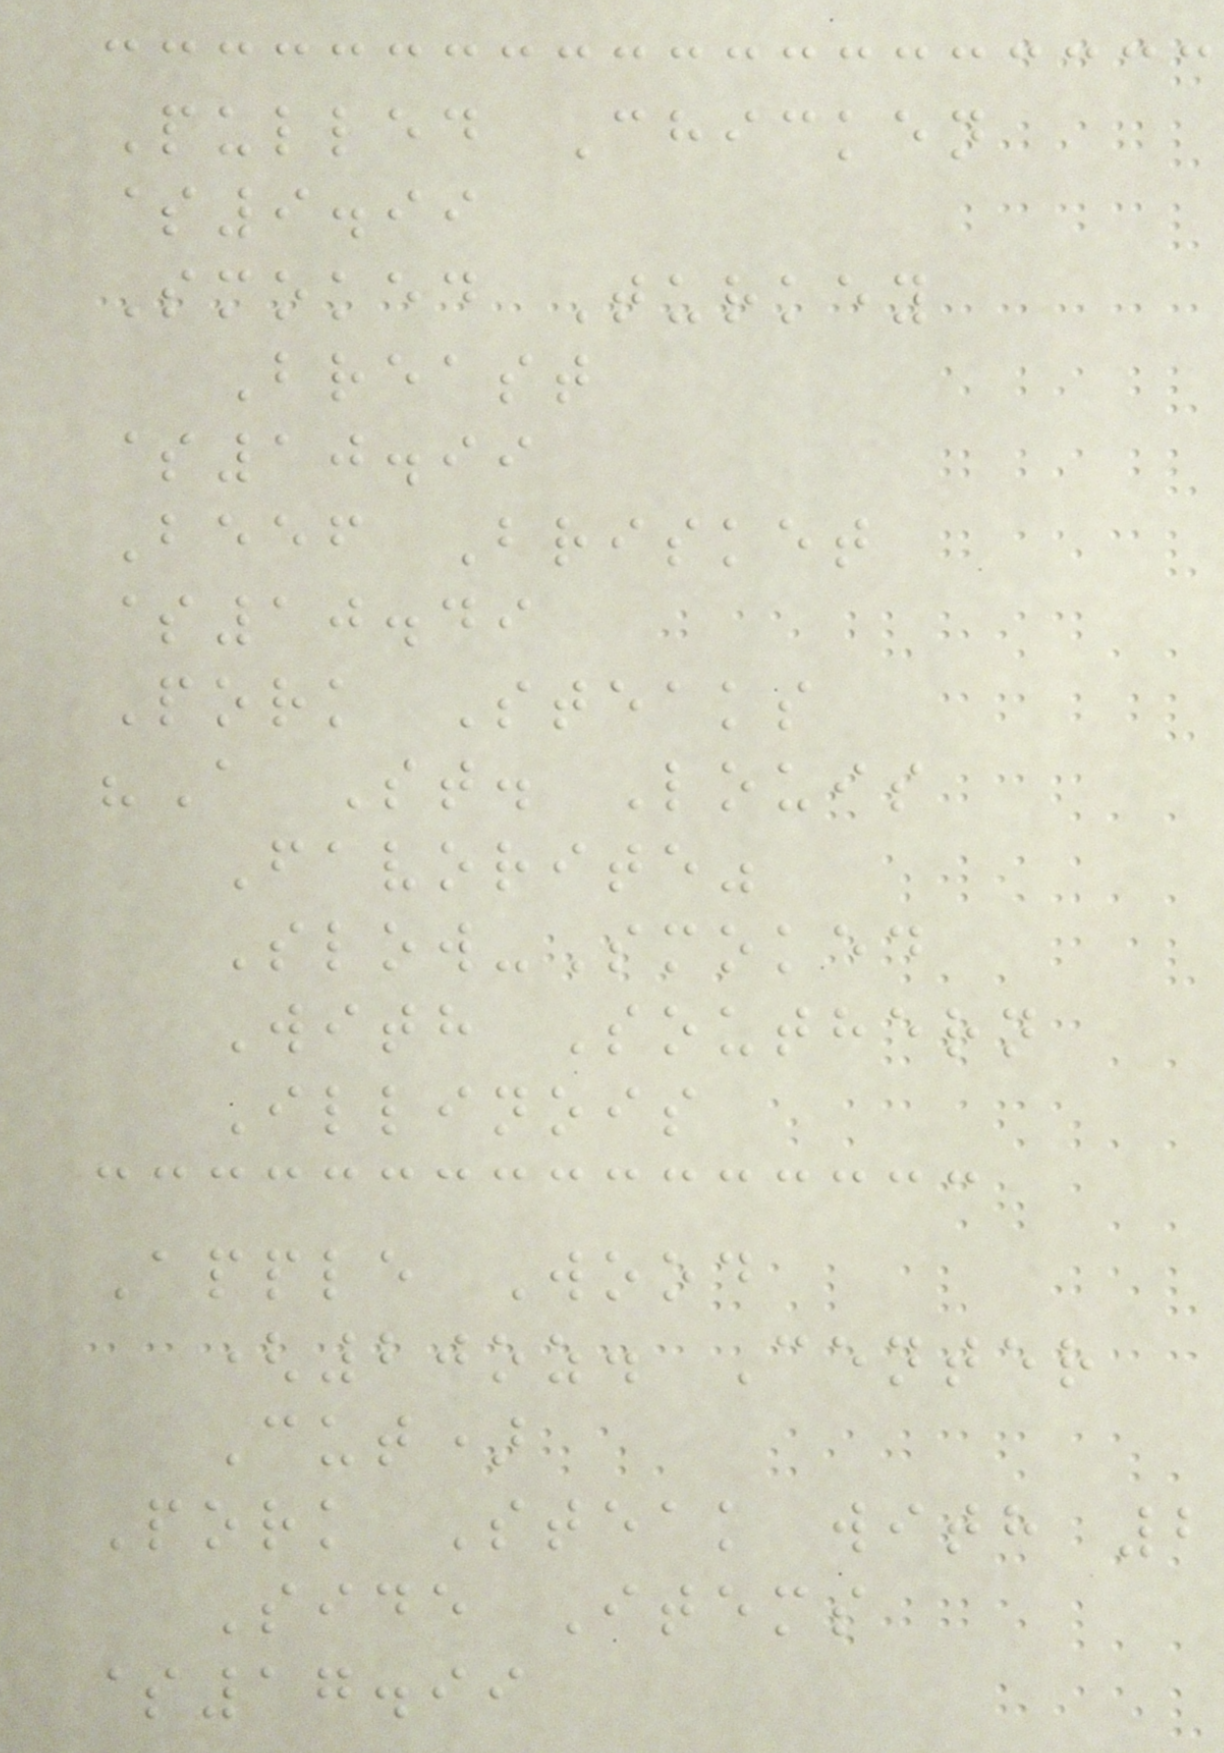Pulled Chicken
$9.99
Smoked Turkey
Breast
$10.99
Beef Brisket
$10.49
Pork Steaks
"A St. Louis
Favorite"
Slow-Smoked
With Southern
Illinois
Apple Wood
(20oz. Center
Cut)
Pork Steak with 2
Side Items
$17.99
